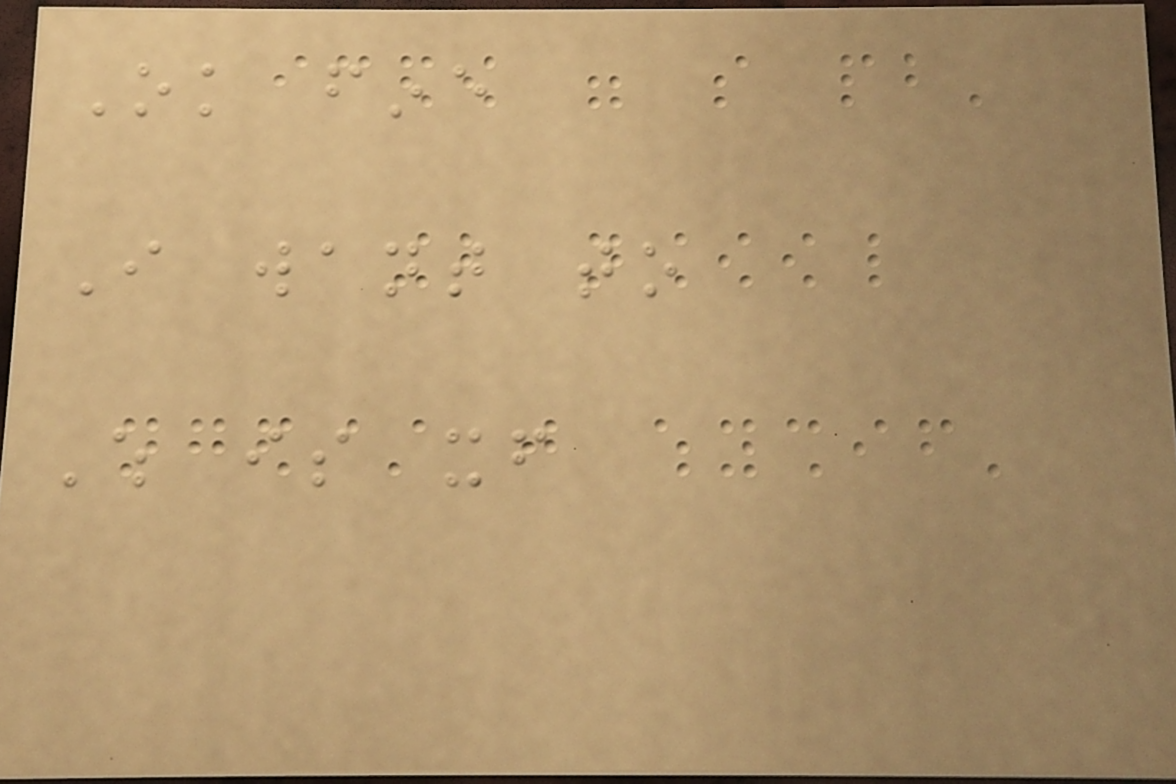Ok fine
I want to
Which is itself
